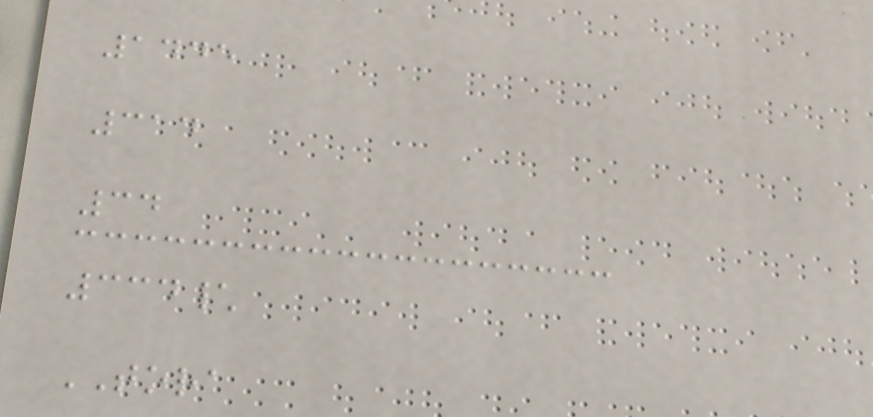1445
314
34
334\
TORA
